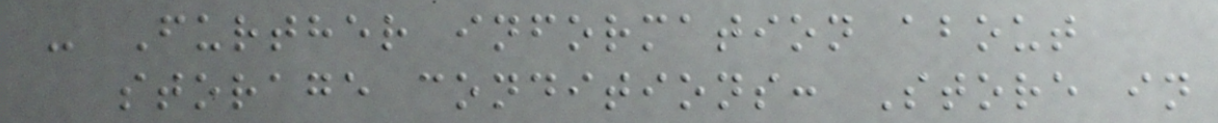- Further information about
storage conditions: Store in
